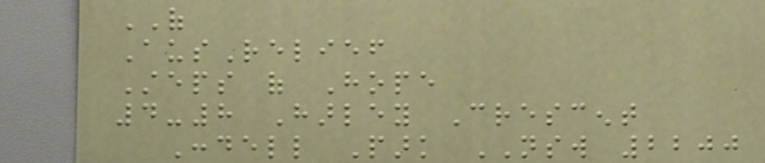OF
AusRelief
Steps of Hope
4-8 Harley Crescent
Condell Park NSW 2200
